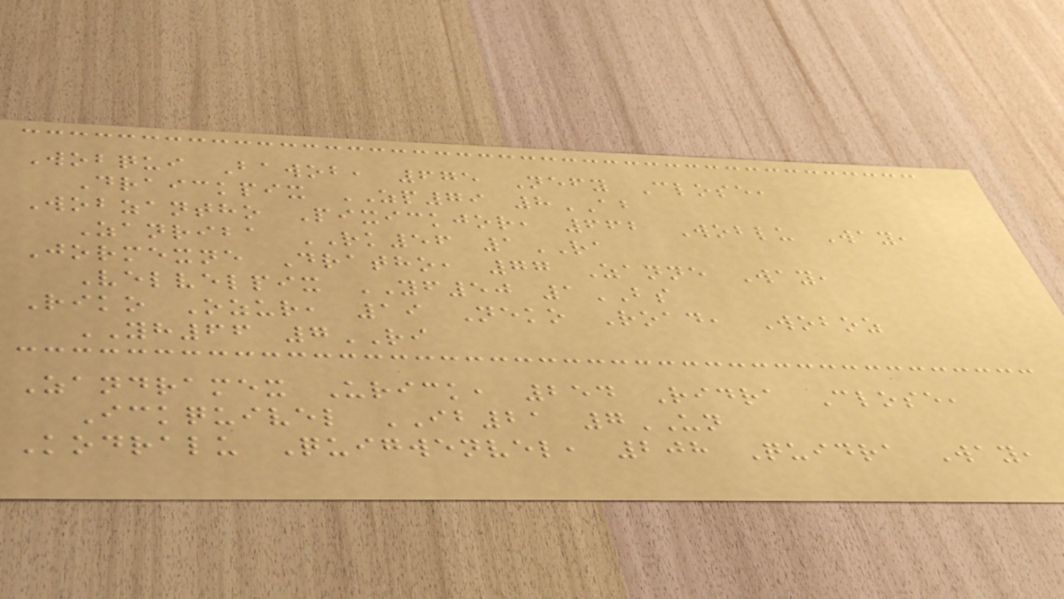Wobqui Bawob, 675 Nefy Close,
Draickpix ZP79 8AB
Wobzantho Pixickjor, 662 Woblu Way,
Zanriba RK56 1RA
Jormexne Dratho, 77 Zanne Way,
Velvelpix YF50 1BS
Riko Ozur, 19 Neko Road, Woboz
YH66 7RI
Zandramex Urick, 254 Ridra Close,
Ickquivel IB21 7UN
Kodralu Quigwenvel, 208 Quidra Way,
